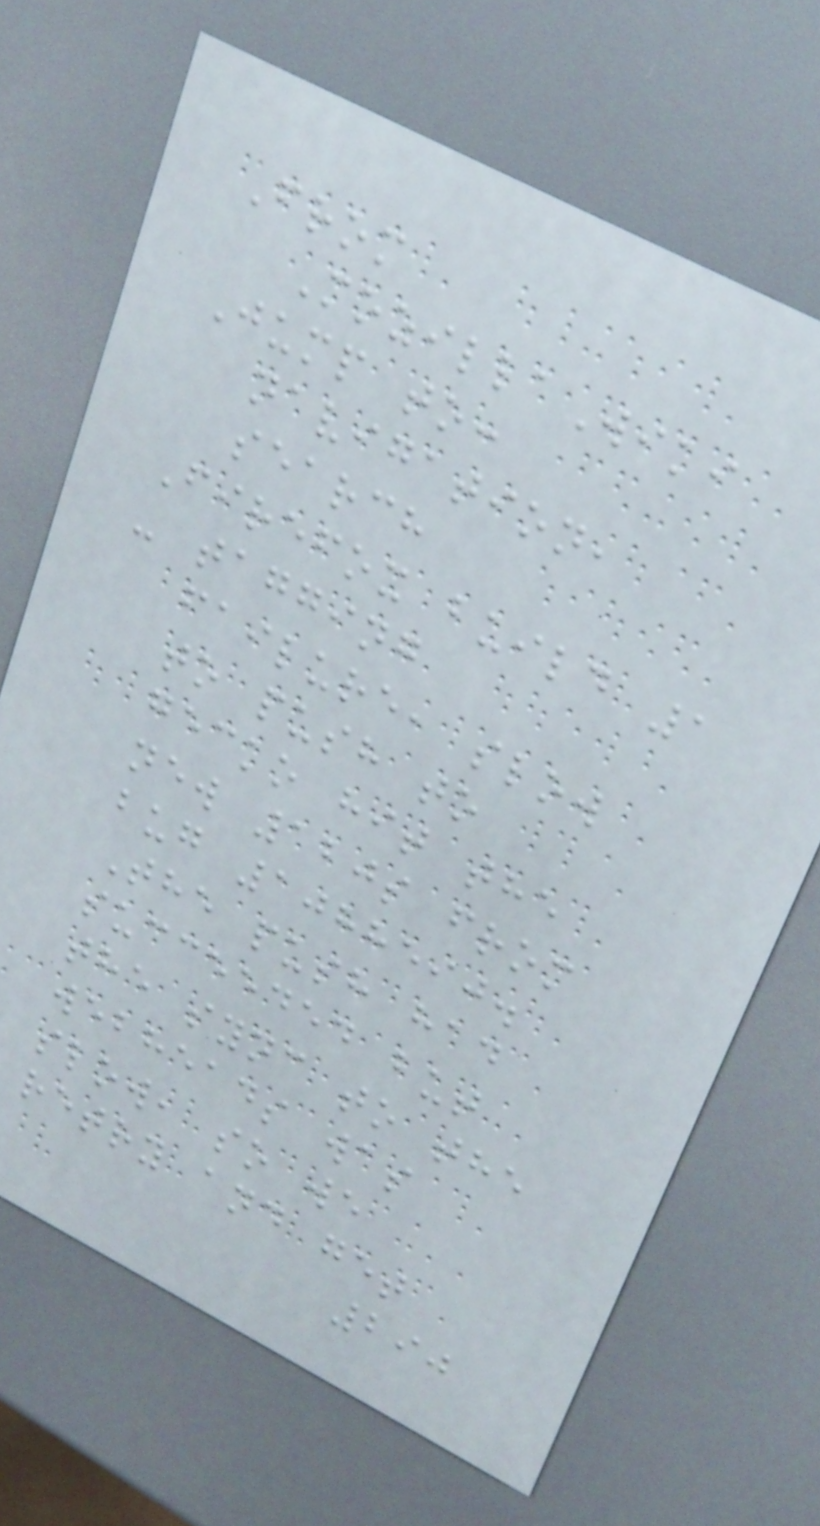From
MozillaWiki
Jump to:
navigation,
search
Firefox build 1
- tagging
failure, slow
to push to
gecko hit the
new 120s from
bug 1088590.
The push had
succeeded but
the sync to the
webheads was
slow, so we
retry and get
290
